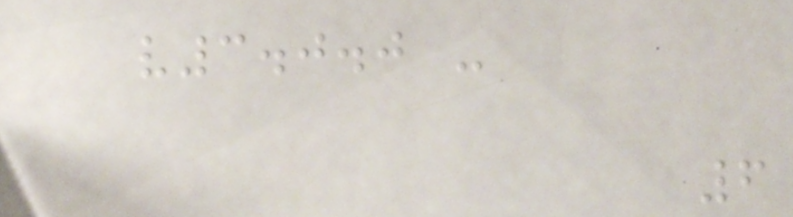v3.0.0 -
6
